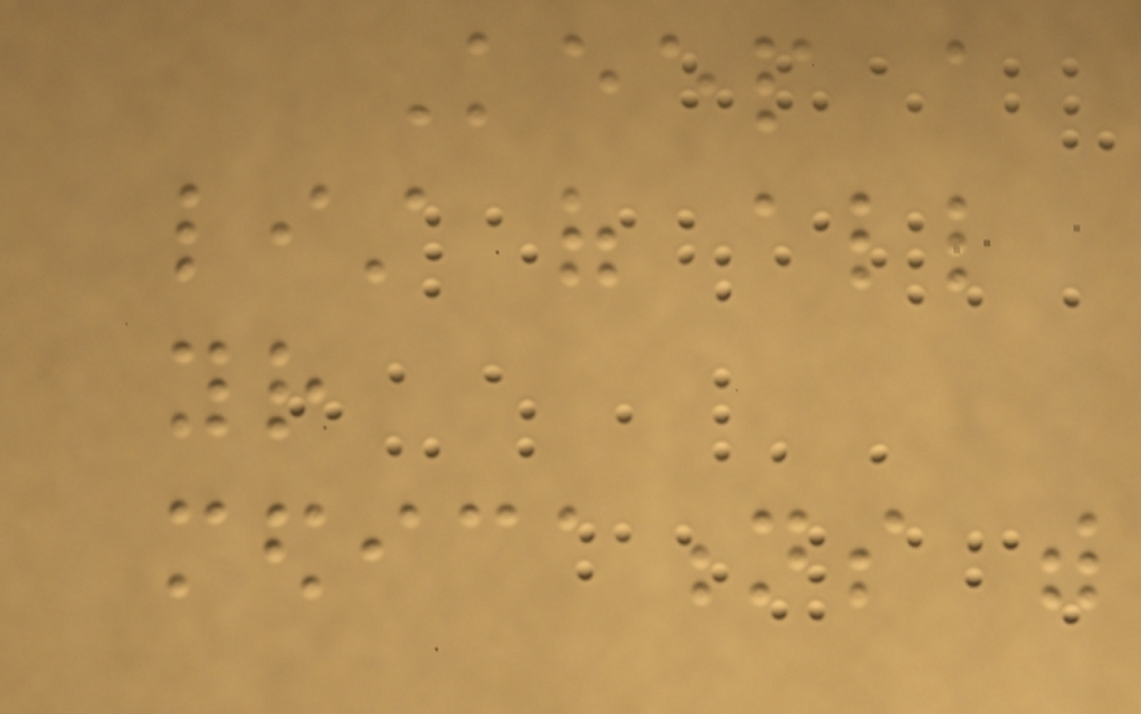Keep a
list of all
your
medications with
